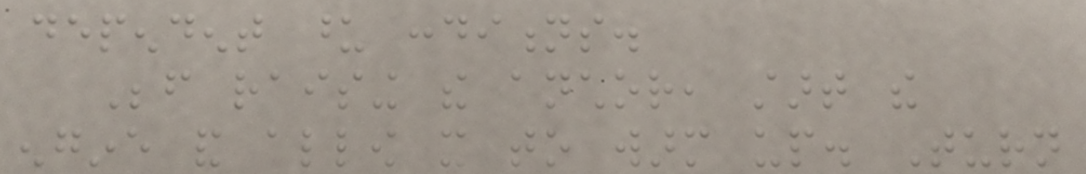dependent upon conditions.
Before raising the anchor, start the
engine and allow it to warm up. Turn
